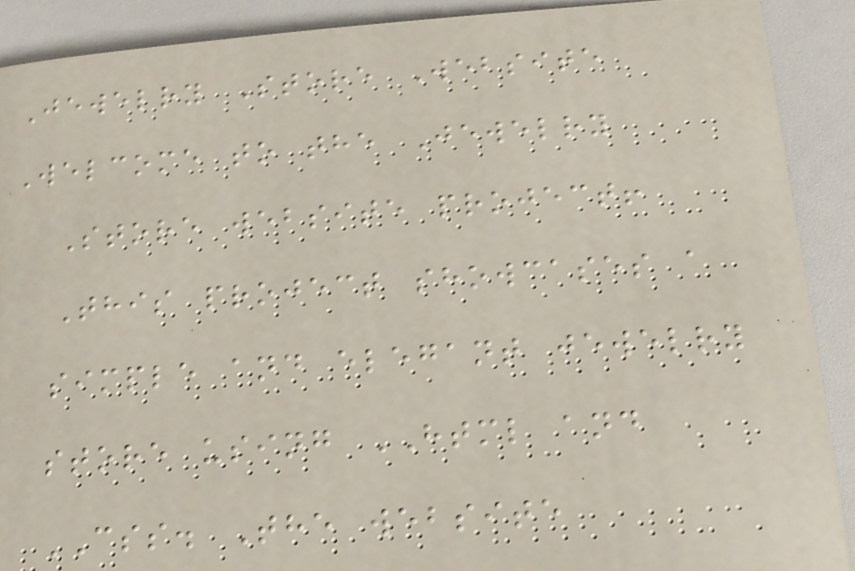Jewelry Store Website
Welcome to the Jewelry
Store website project!
This project showcases a
simple and elegant jewelry
store using HTML and
CSS. The website
